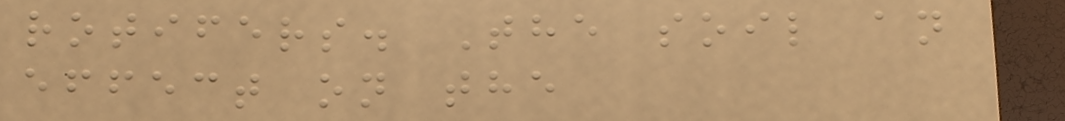rotifers. The soil an
effect on the
